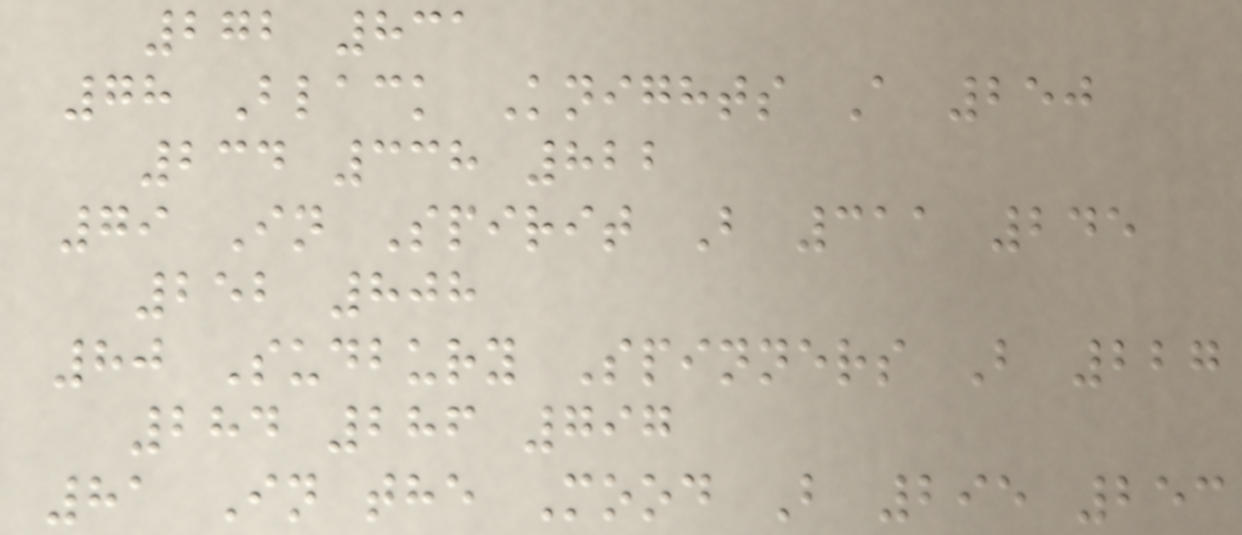272 831
78 Black Knights A 250
234 338 822
79 In Spirit B 311 245
252 808
80 Sudbury Spinners B 227
284 286 797
81 In the Mood B 295 253
